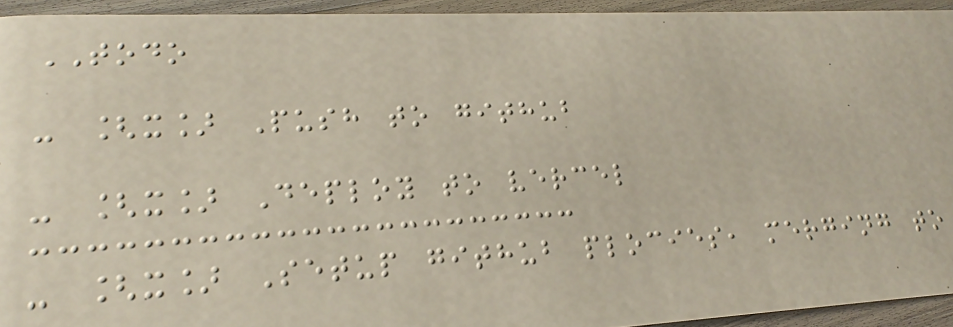TODO
- [x] Push to github
- [x] Deploy to vercel
- [x] Setup github plocies, merging to
